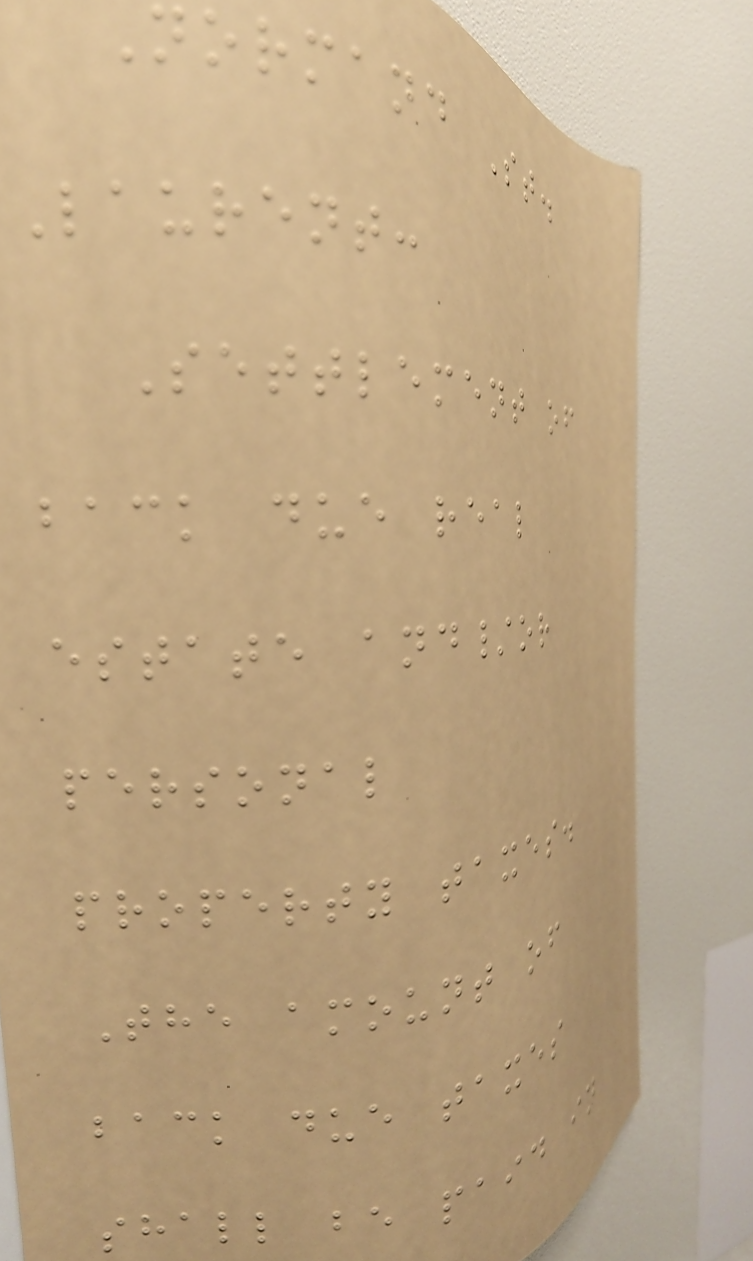Normand St.
Laurent:
Settlement of
back due real
estate and/or
personal
property taxes.
The amount of
back due taxes
shall be paid in
